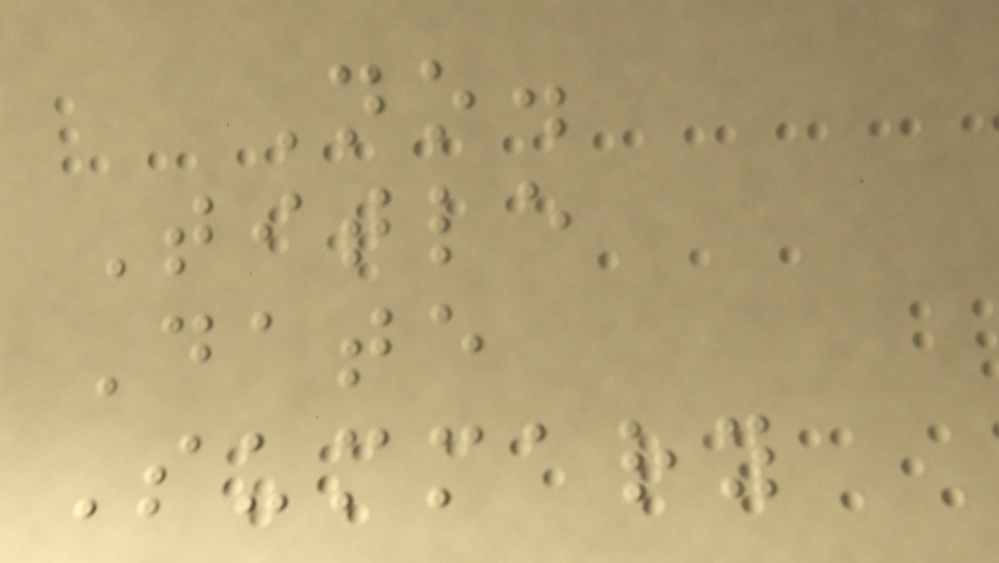No.
Title
Date
Summary
